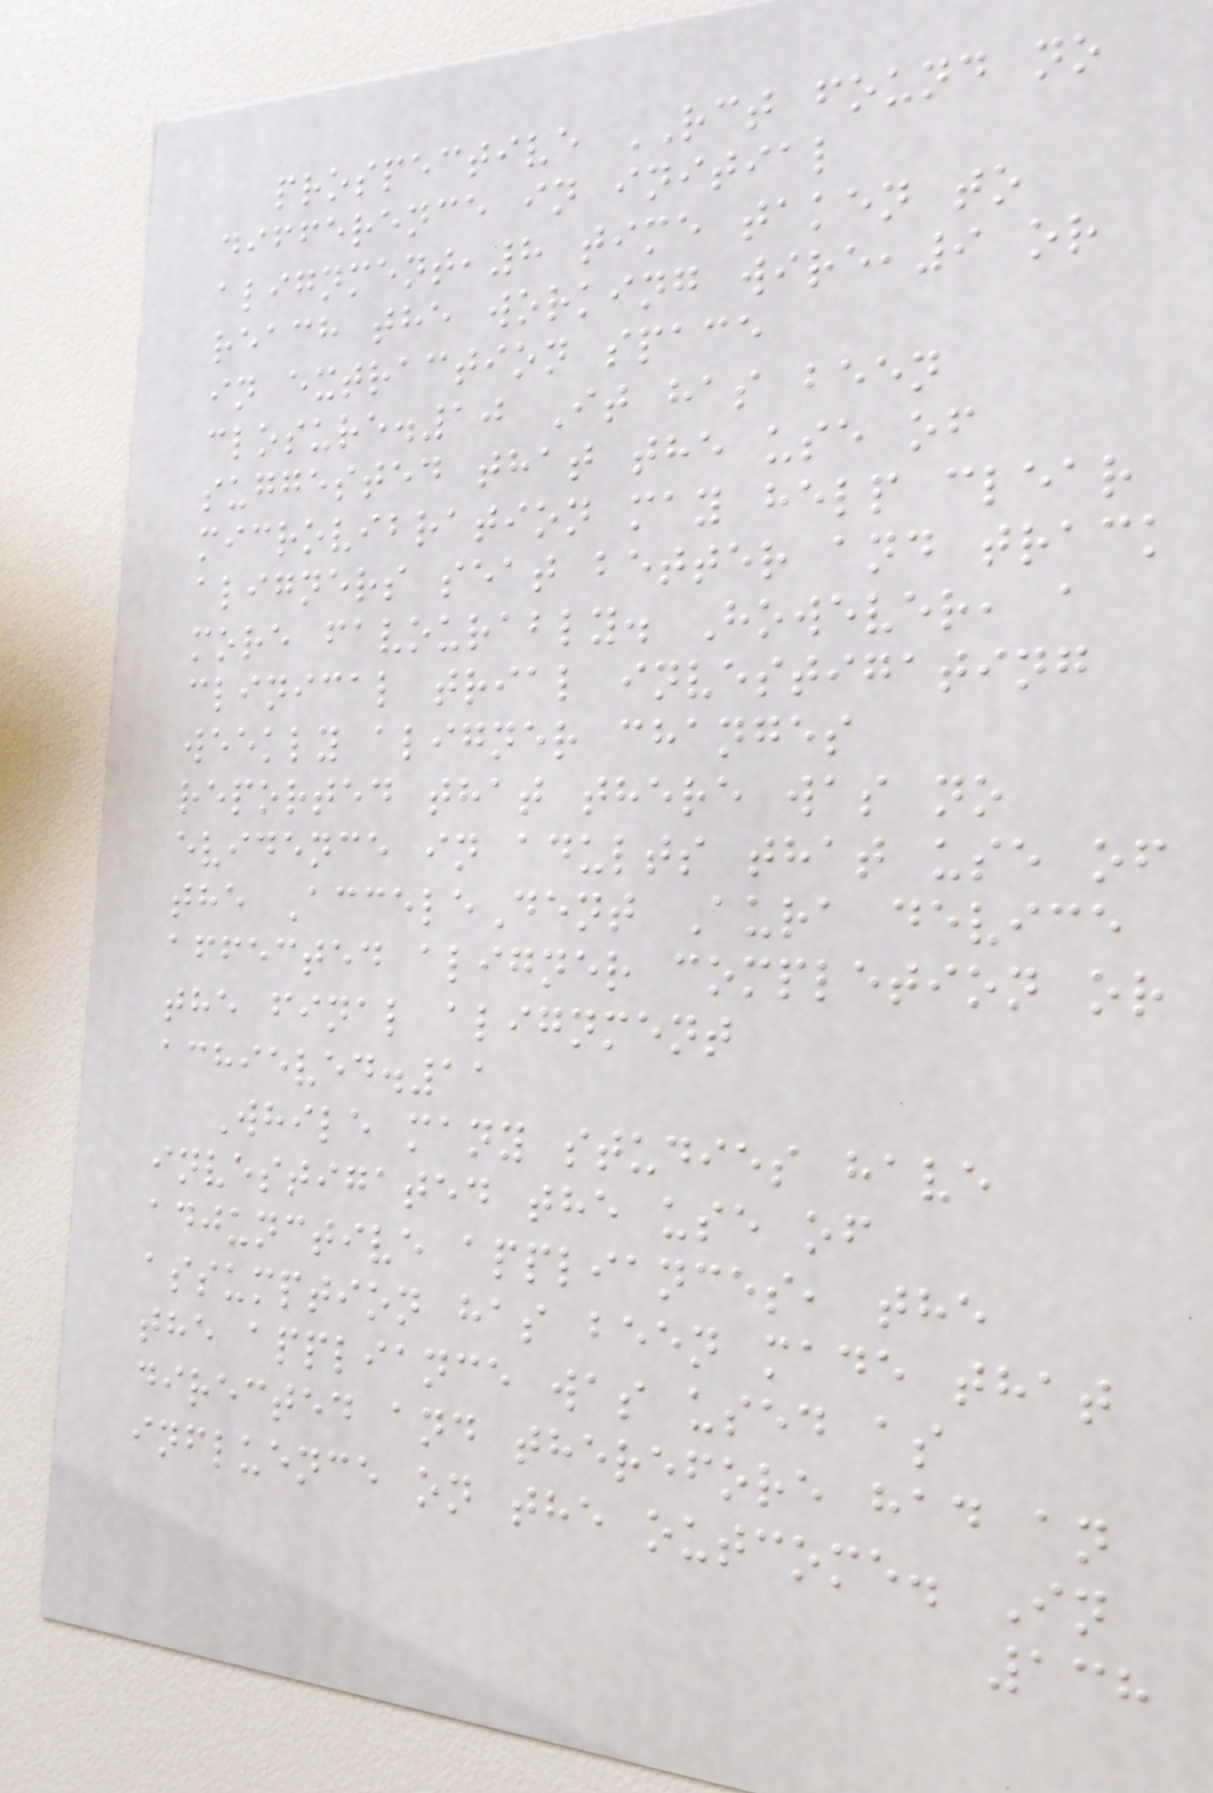prospective RCT found no
difference in initial
alignment,8 time taken to
reach the working wire,9 or
in extraction space
closure.10 It has been
suggested that the use of
microvibration may help clear
aligners seat better and track
more favourably. However, a
clinical trial investigating
weekly aligner changes
reported that there was no
evidence in adults that use of
the AcceleDent Aura device
affected aligner completion or
the final alignment
achieved.11
While many studies have
investigated the use of
adjunctive appliances, the
assumption has been made that
the appliance was used as
directed and therefore had an
influence on the outcome. In
138
